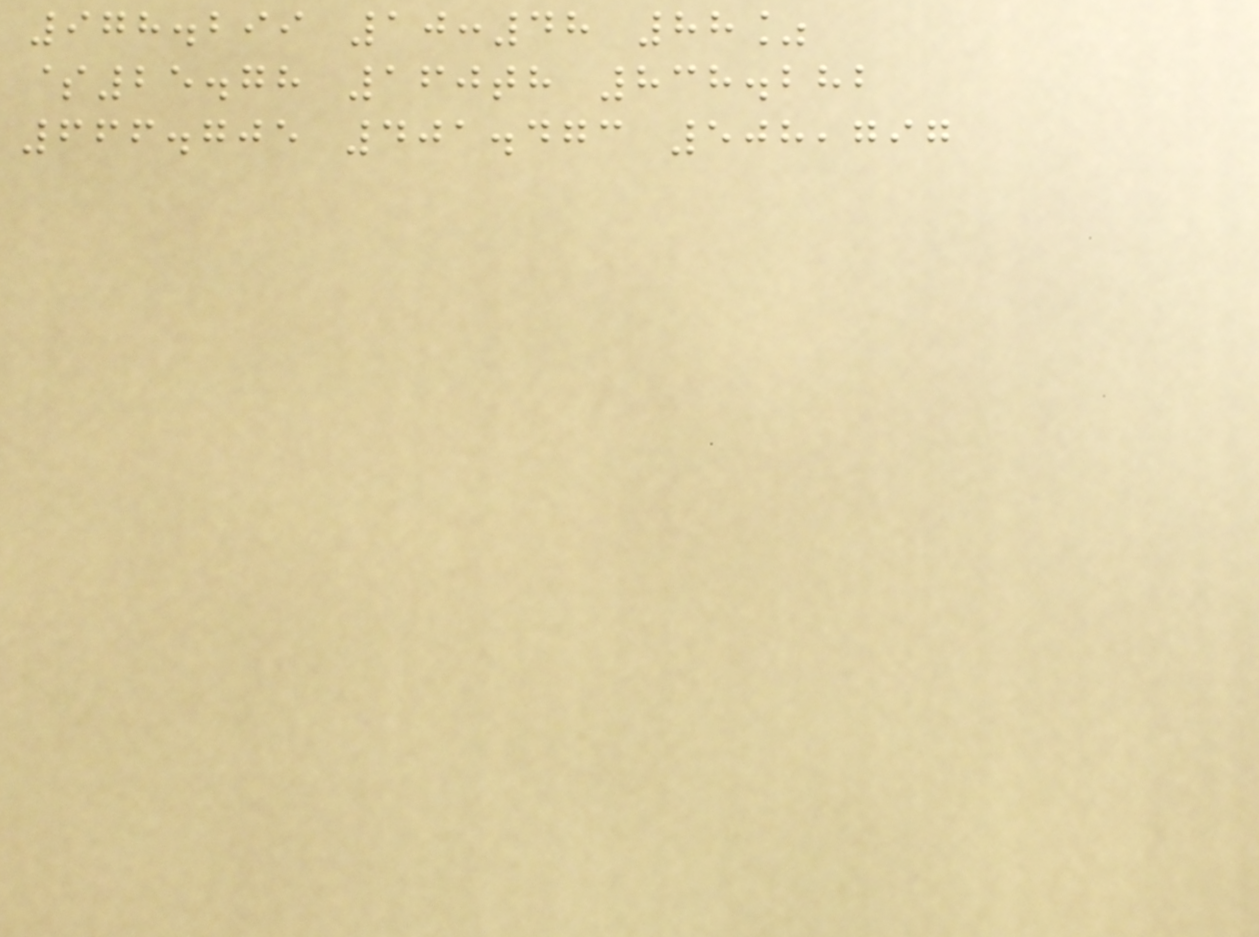978.299 10:48 88%
$25.78 160th 838.282
666.705 401.473 508,797
